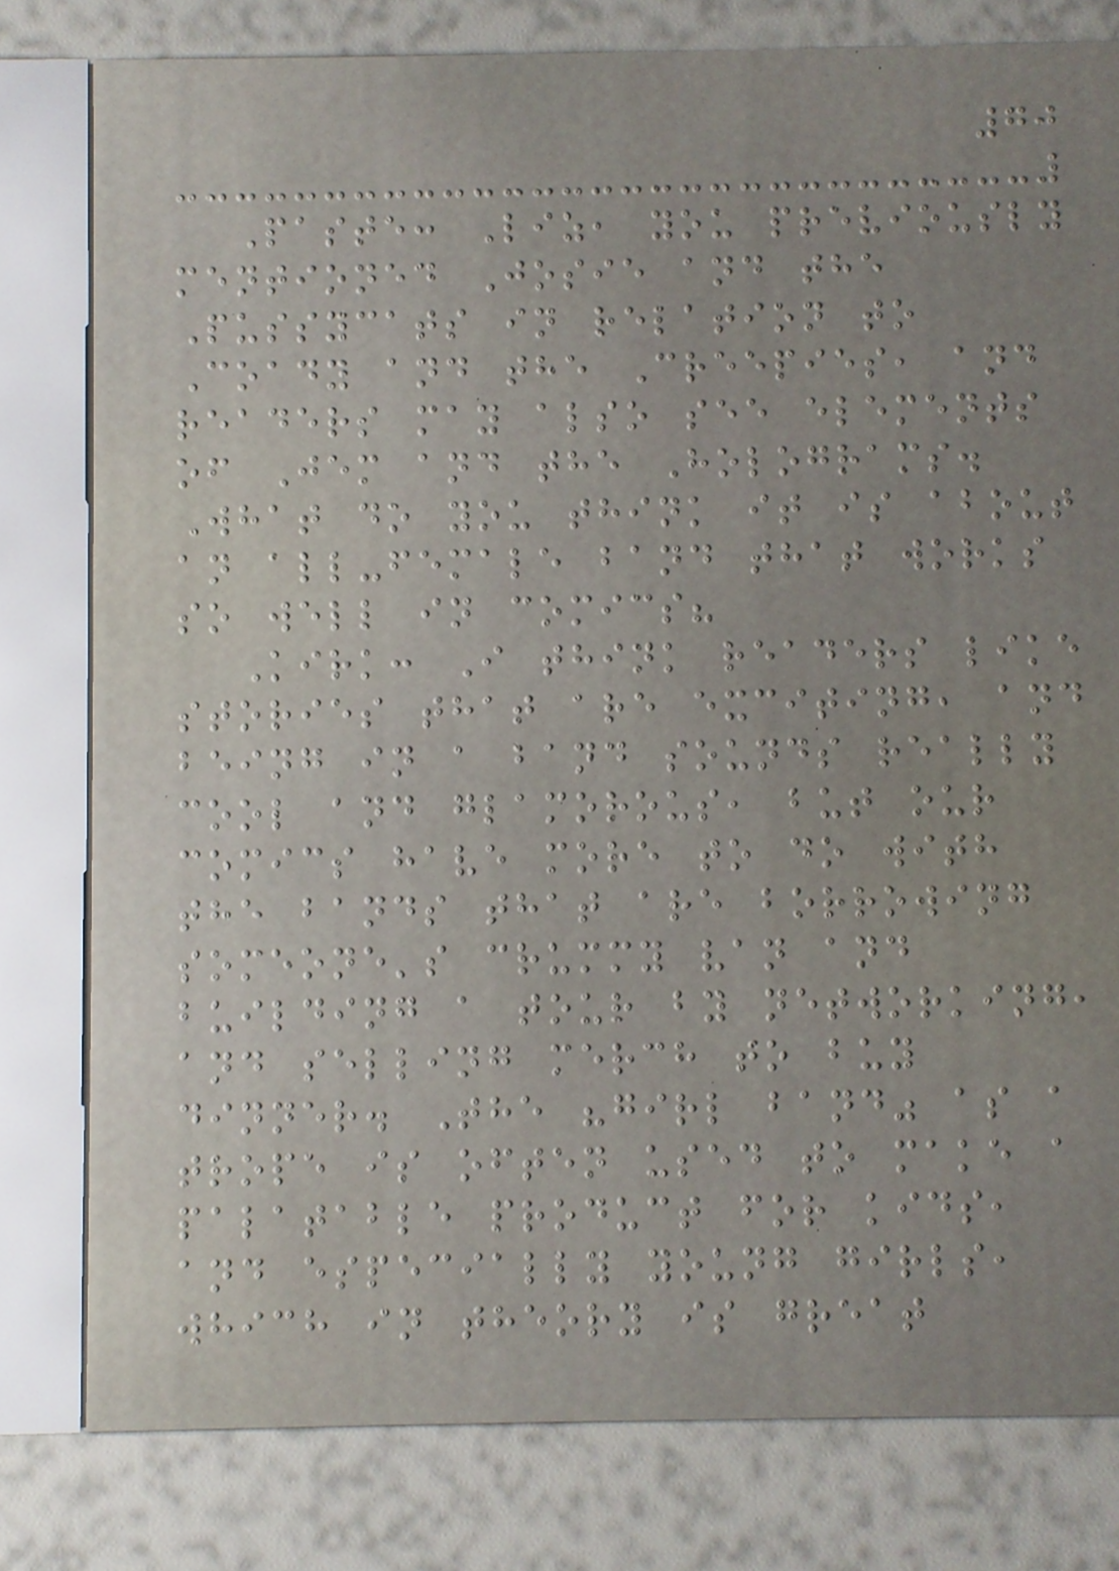70
Paste: Liz, you previously
mentioned Josie and the
Pussycats in relation to
Coady and the Creepies, and
readers may also see elements
of Jem and the Holograms.
What do you think it is about
an all-female band that works
so well in comics?
Kirk: I think readers like
stories that are exciting, and
being in a band sounds really
cool and glamorous, but our
comics have more to do with
the bands that are borrowing
someone's crummy van and
building a tour by networking,
and selling merch to buy
dinner. The "girl band" as a
trope is often used to make a
palatable product for kids,
and especially young girls,
which in theory is great
